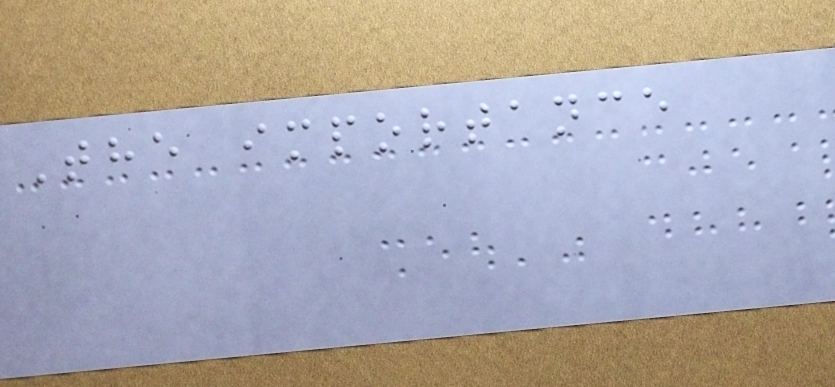The importance
